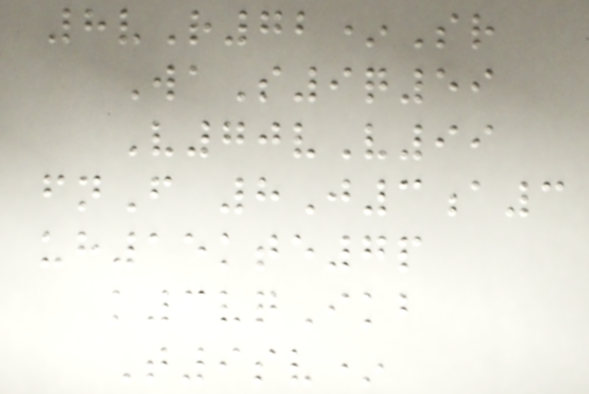8vR72*Sr
WaS9q59
V70vV99
fnF 8J3a3
uh15kte7p
k3vqIkb
T9sv*
